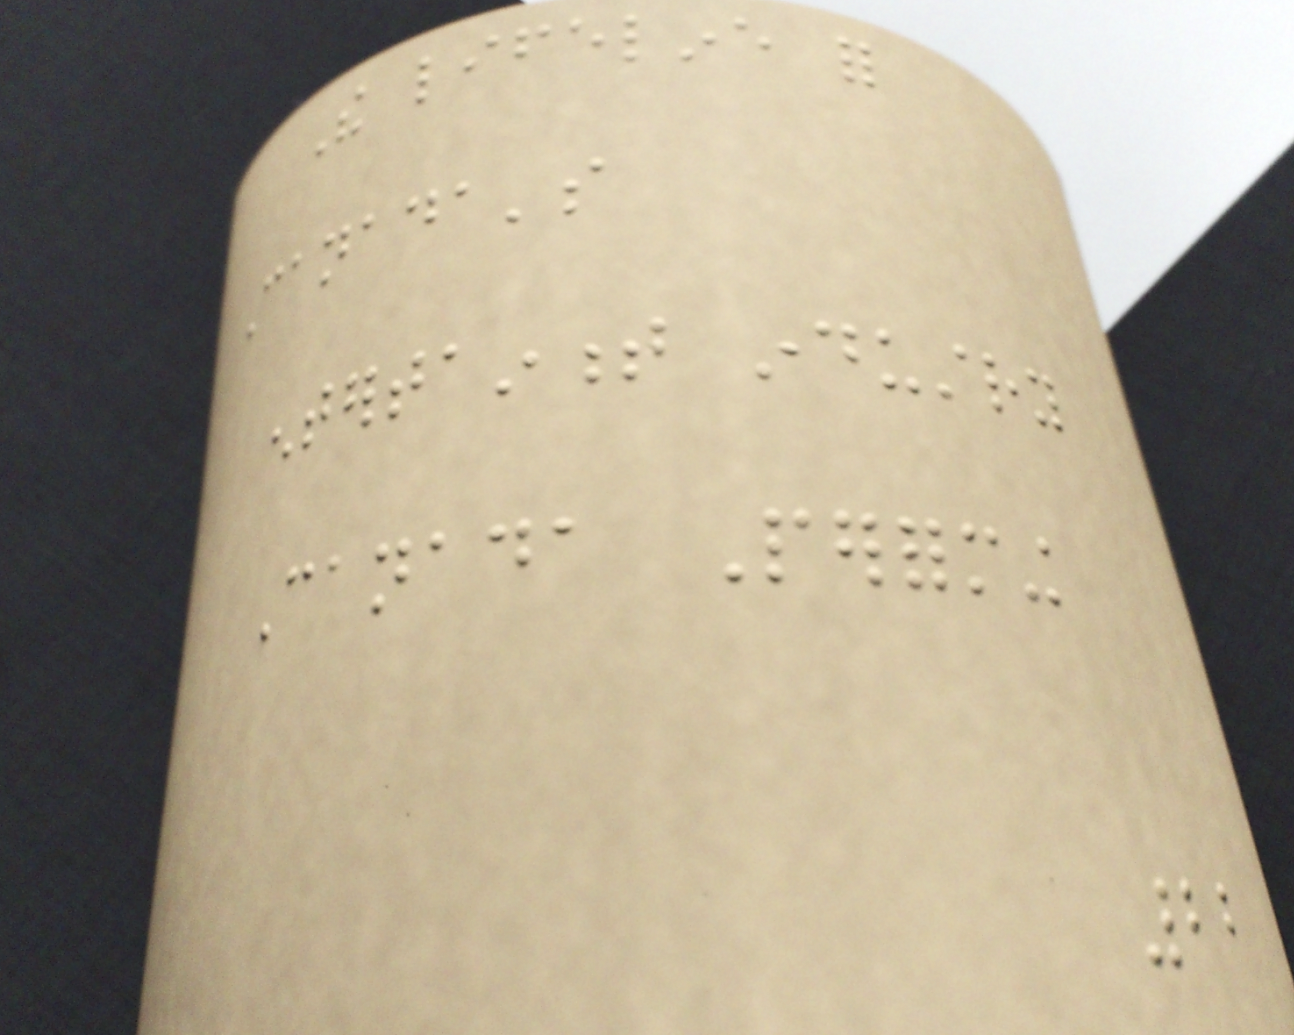The lifeline for
Canada's
entertainment industry
Canada Performing
22
